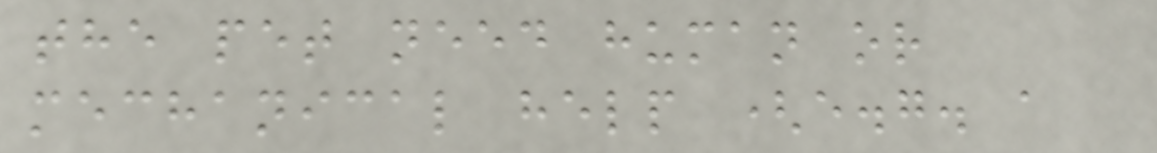the pet need human or
mechanical help (e.g. a
